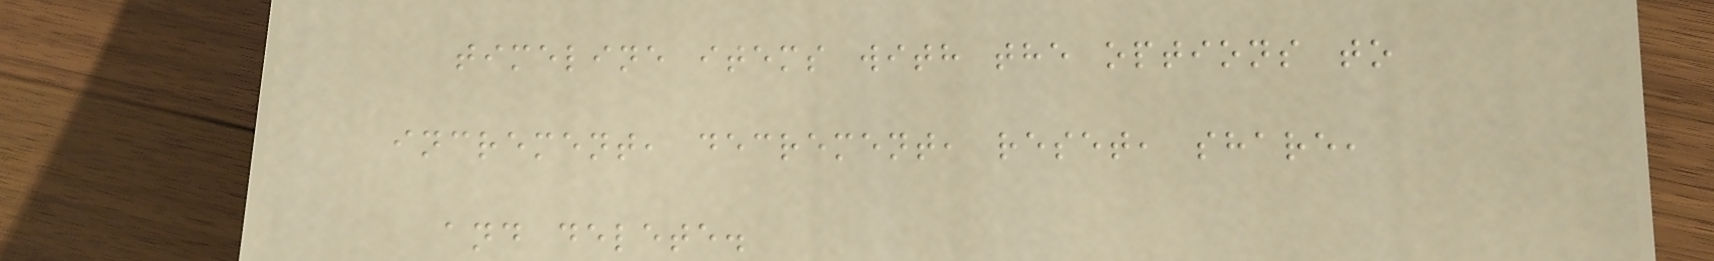timeline items with the options to
increment, decrement, reset, share,
and delete.
